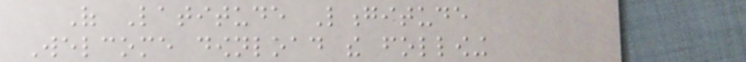Of Latitude Longitude
Welcome download the following
